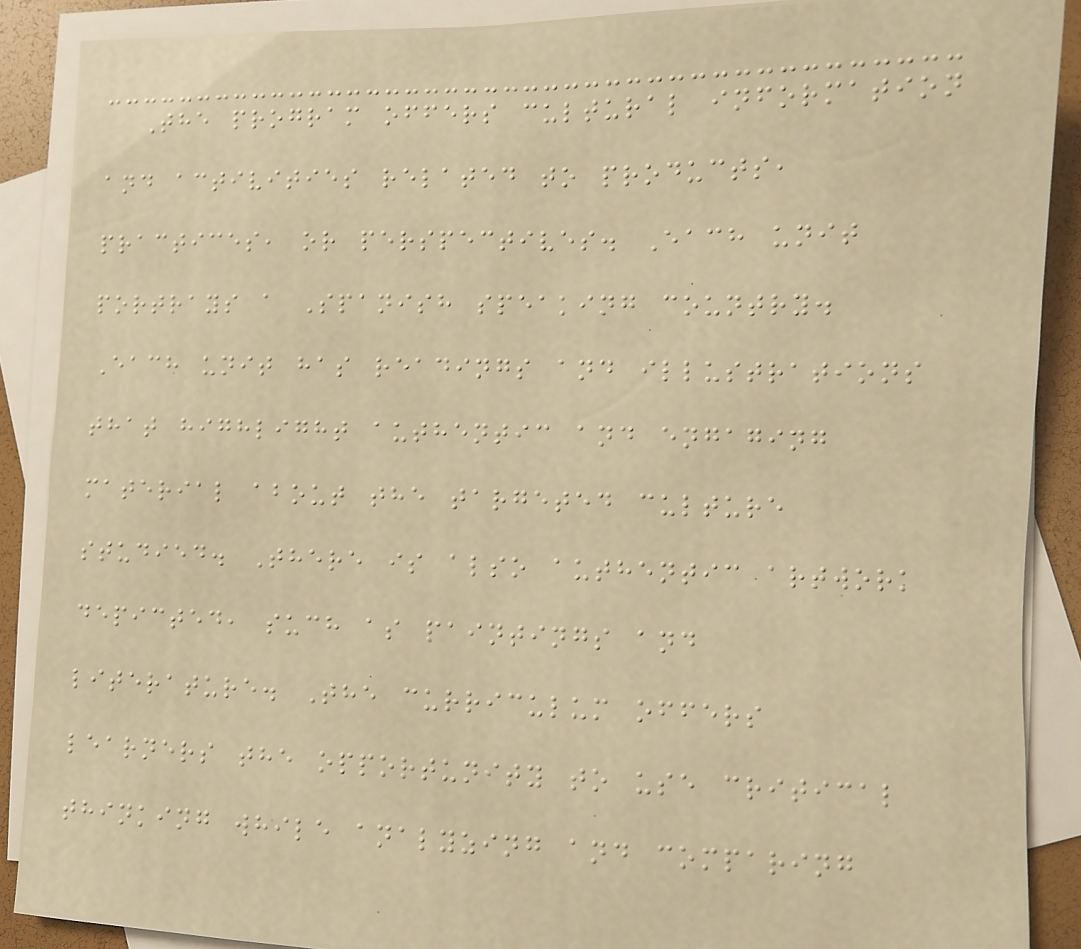The program offers cultural information
and activities related to products,
practices, or perspectives. Each unit
portrays a Spanish speaking country.
Each unit has readings and illustrations
that highlight authentic and engaging
material about the targeted culture
studied. There is also authentic artwork
depicted, such as paintings and
literature. The curriculum offers
learners the opportunity to use critical
thinking while analyzing and comparing
